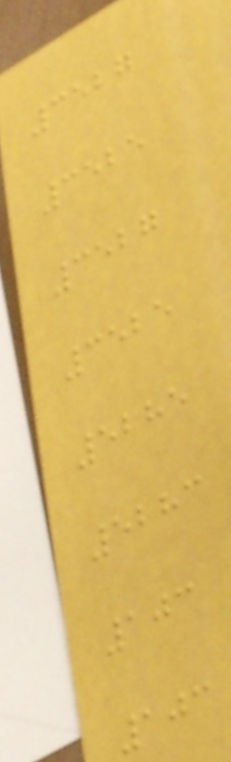3527
3525
3527
3525
5285
5283
103
103
